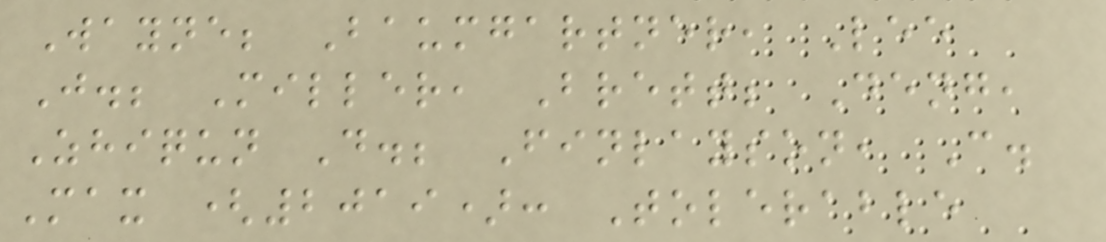Wayne; Baumgartner, Lee
J.; Miller, Brett; Deng,
Zhiqun D.; Finlayson, C.
Max (2019): Tolerable
